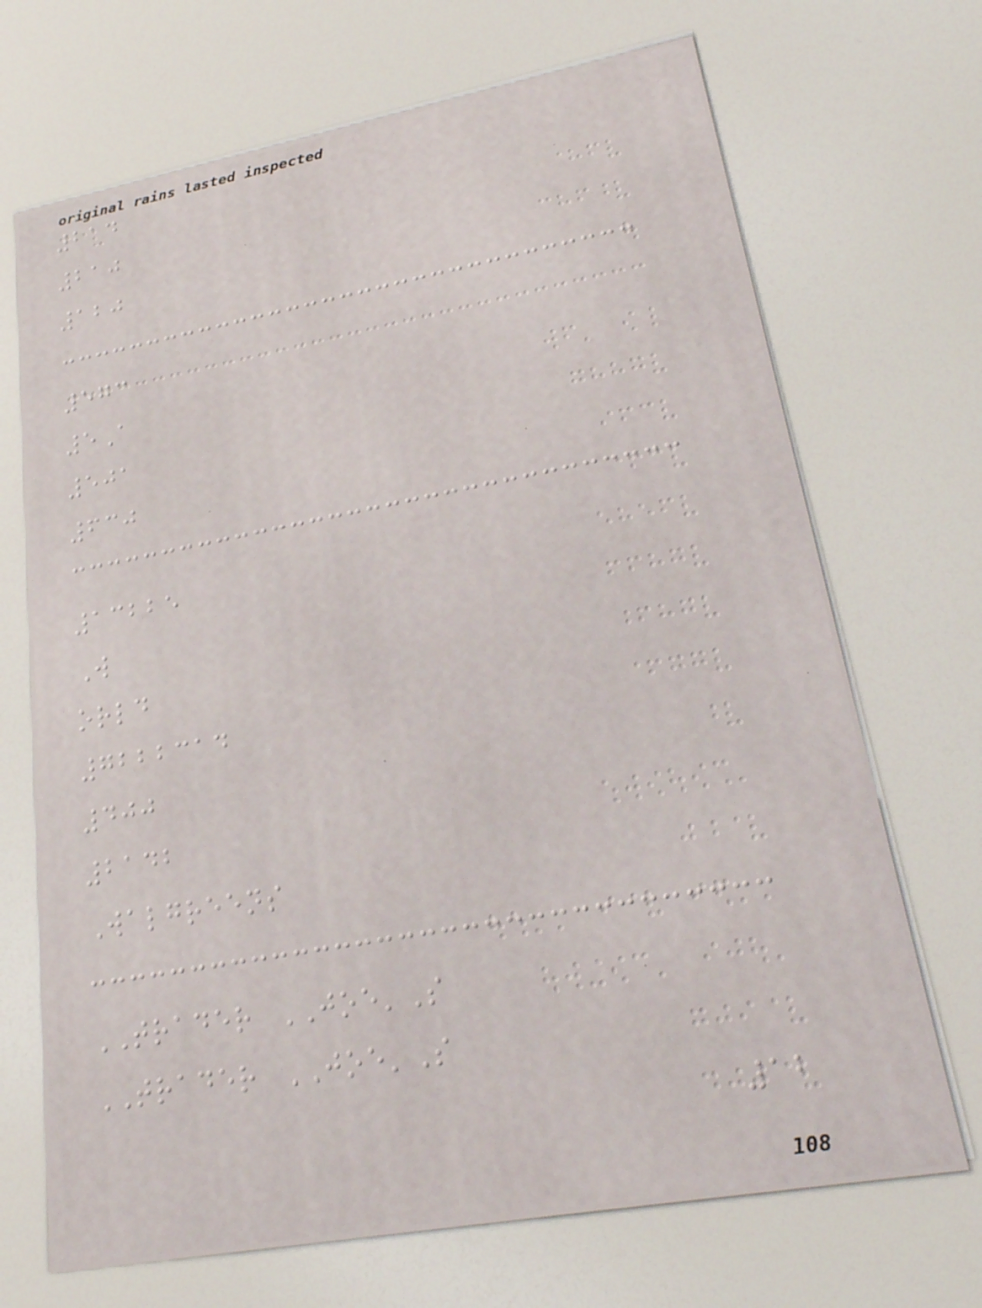214
210
120
573
5A
501
630
13225
W
orld
7222314
400
2142
Walgreens
TRADER JOE'S
TRADER JOE'S
12
